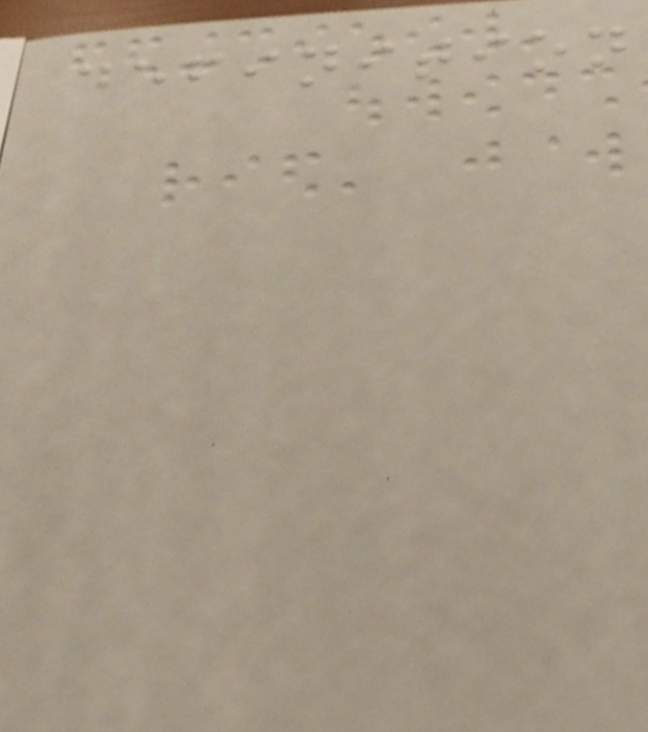definition
